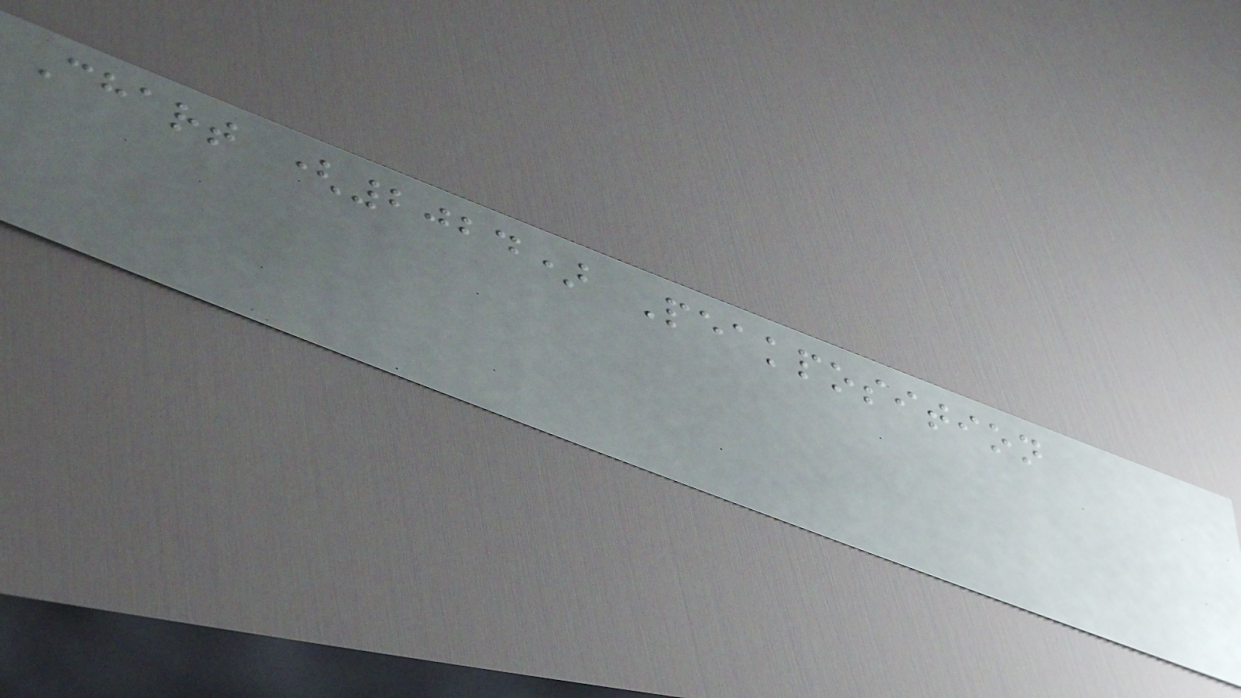Chart (2024) Peakposition
